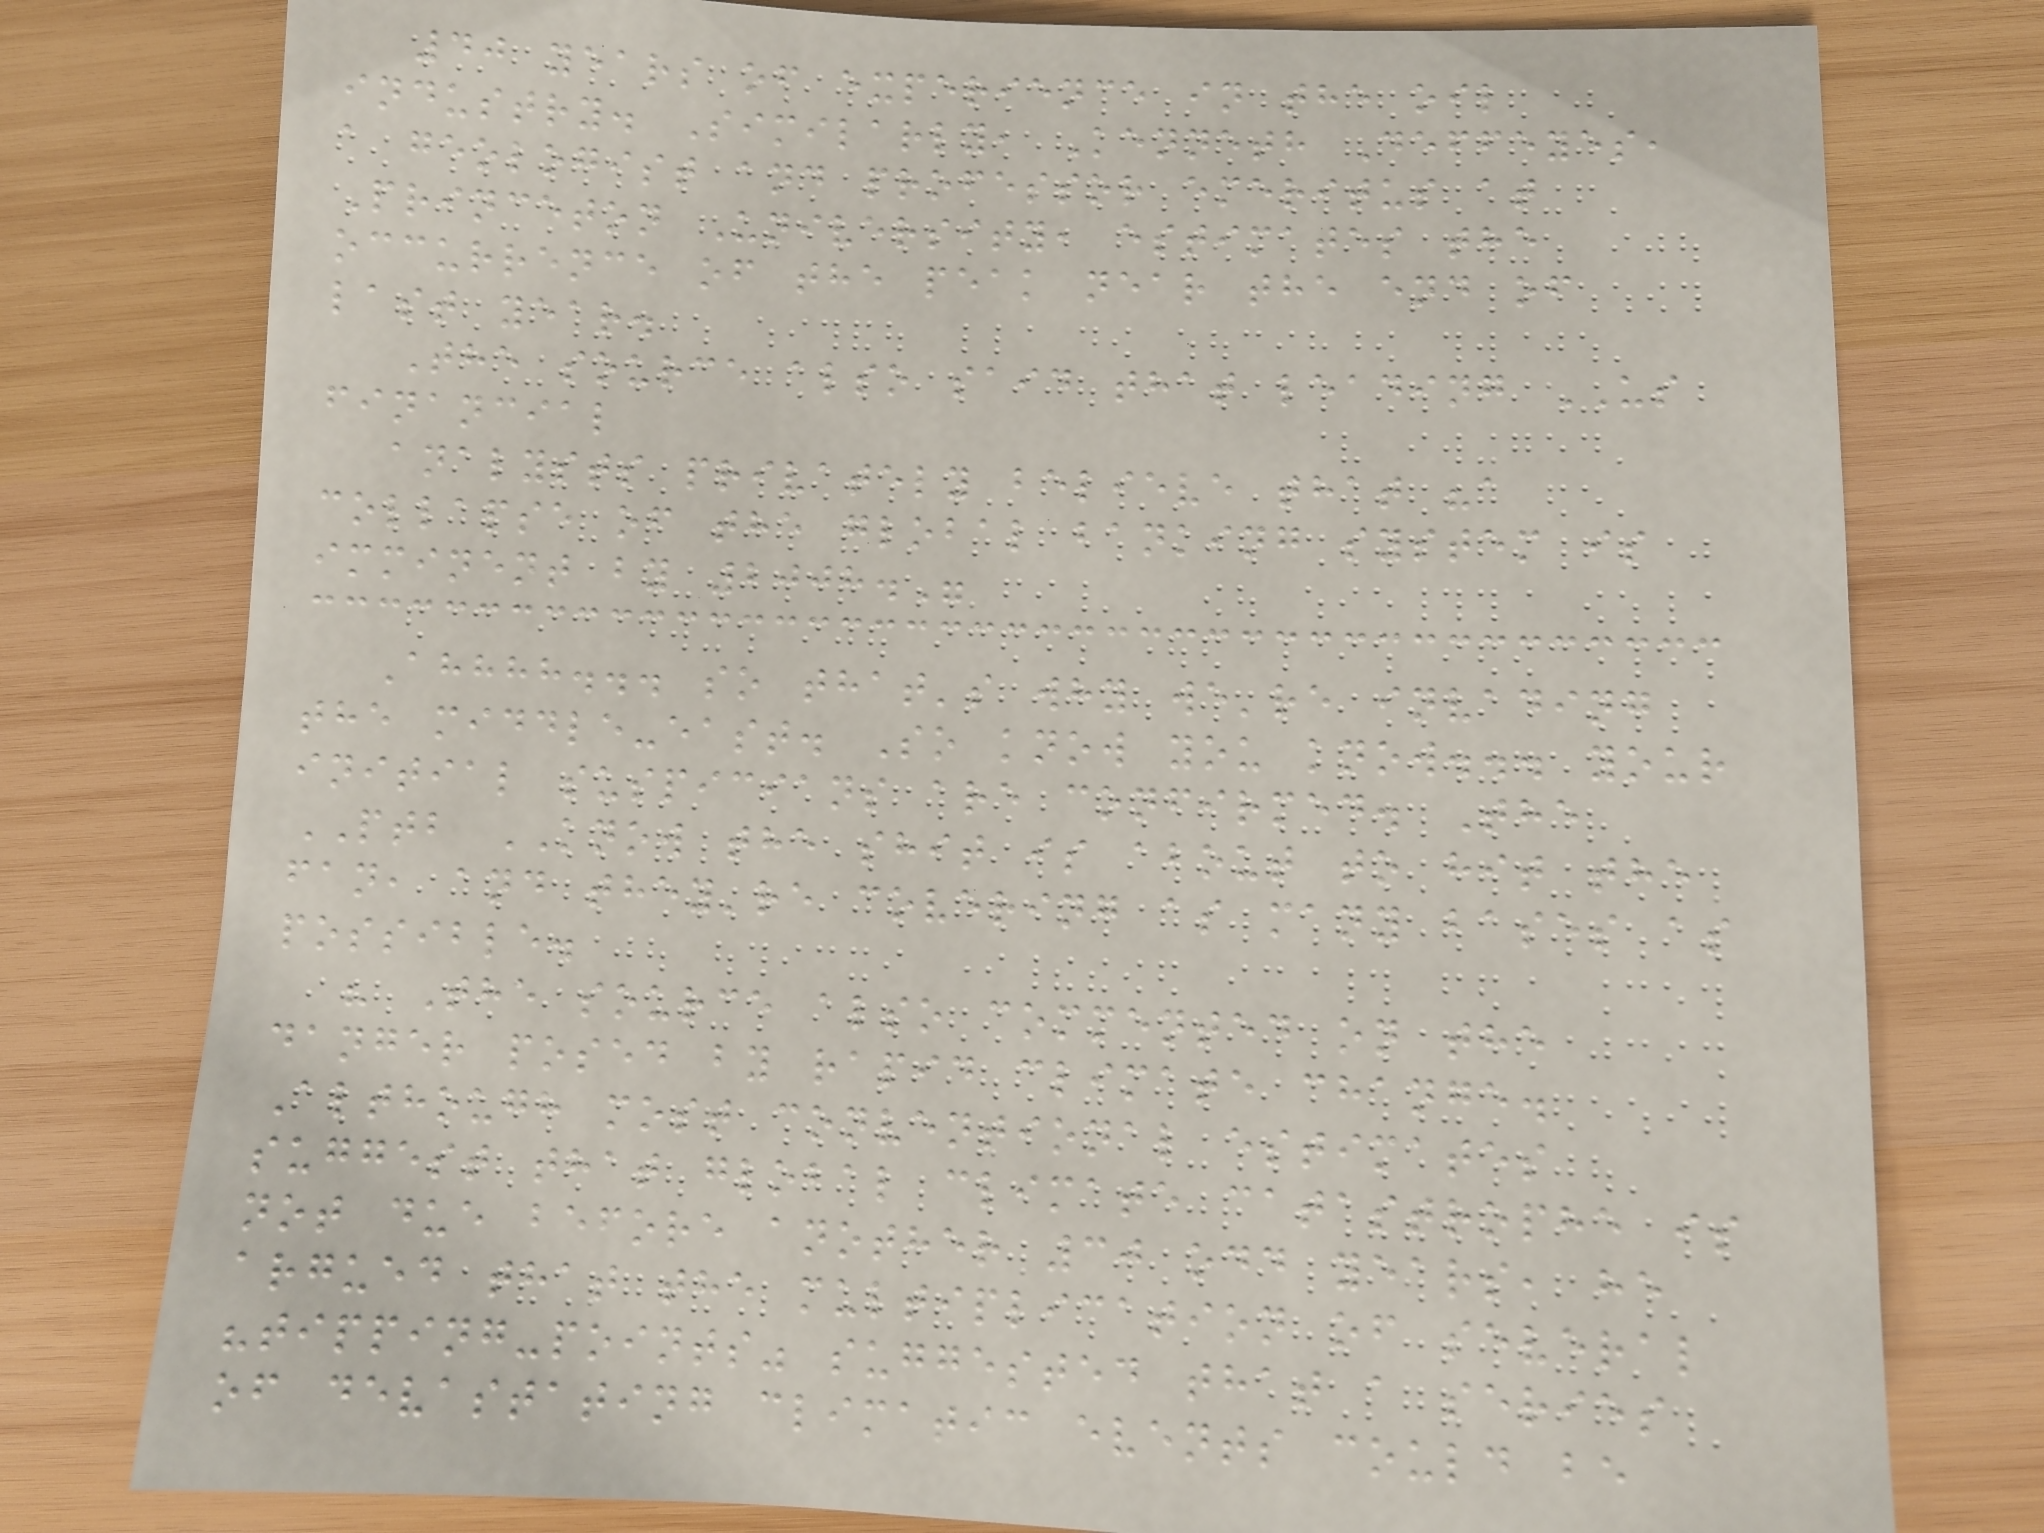40 years of experience in the oil
industry. Similarly, Kenneth Deffeyes,
a geologist and professor emeritus at
Princeton University, estimates the
occurrence of the peak near the end of
last year.
The source also said that leading US
financial
analysts privately believe that "a
collapse of the global banking system is
imminent by 2008."
Ahhhh... so that's why we're invading
the middle-east. So know you know... your
initial suspicians are confirmed. The
PTB KNOW the shit is about to hit the
fan, and they're covering as many bases as
possible.
" The source also commented on the
danger posed by rapid climate change.
Although most conventional estimates
suggest that global climate catastrophe is
not due before another 30 odd years, he
argued that the multiplication of several
"tipping-points" suggested that a series
of devastating climatic events could be
